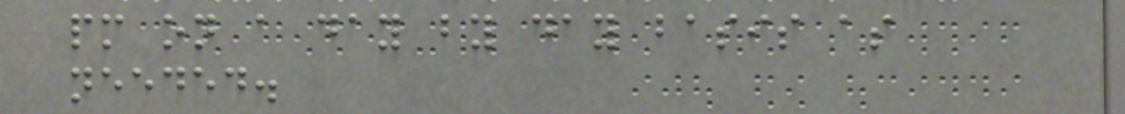pm on a day by day basis as
needed.
